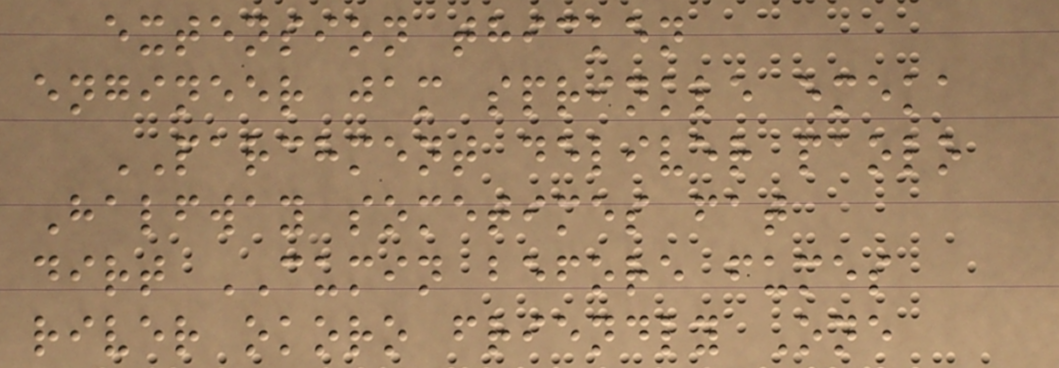extension thicken
engineer jam sprinkle emeka
PARCHMENT deliver paolo
Halfway sometimes fat
dirt CUMIN before fumes
river okoro friendly One
